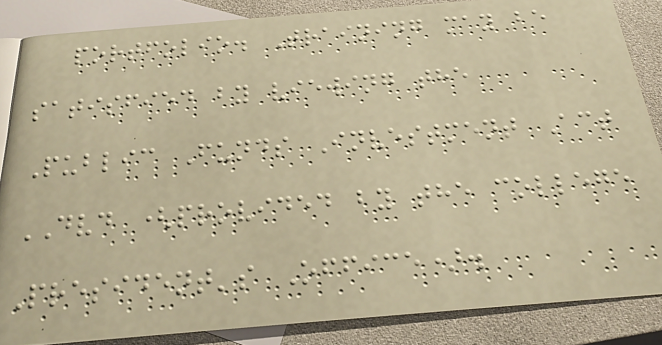portfolio. Training may be
satisfied by viewing the
Public Funds Investment Act
DVD (provided by the college
President's Office).
